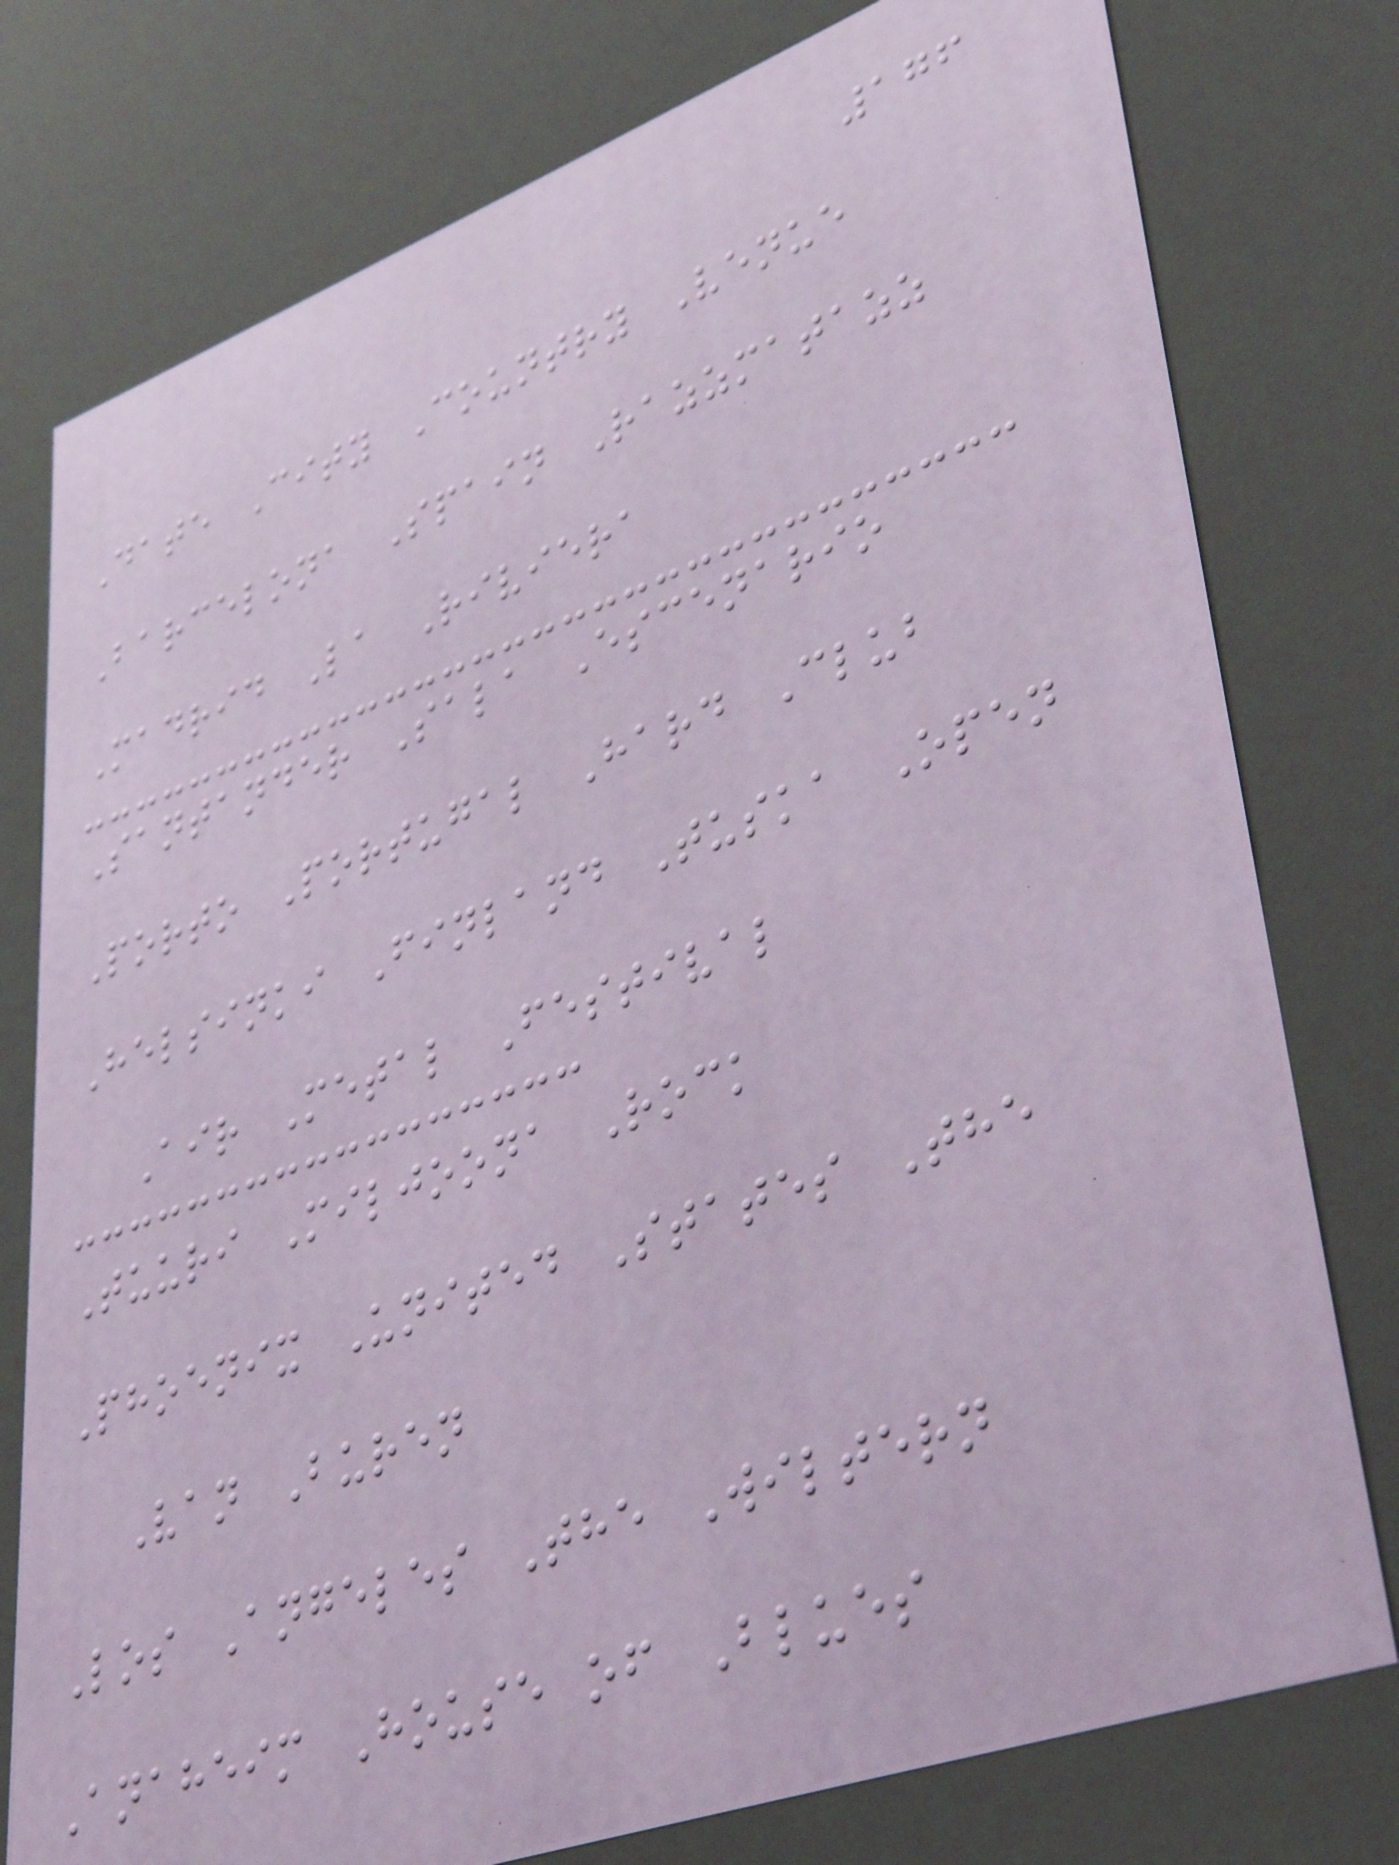176
Date City Country Venue
Barcelona Spain Razzmatazz
Madrid La Riviera
Santander Sala Escenario
Porto Portugal Hard Club
Helsinki Finland Tuska Open
Air Metal Festival
Tuuri Miljoona Rock
Phoenix United States The
Van Buren
Los Angeles The Wiltern
Anaheim House of Blues
